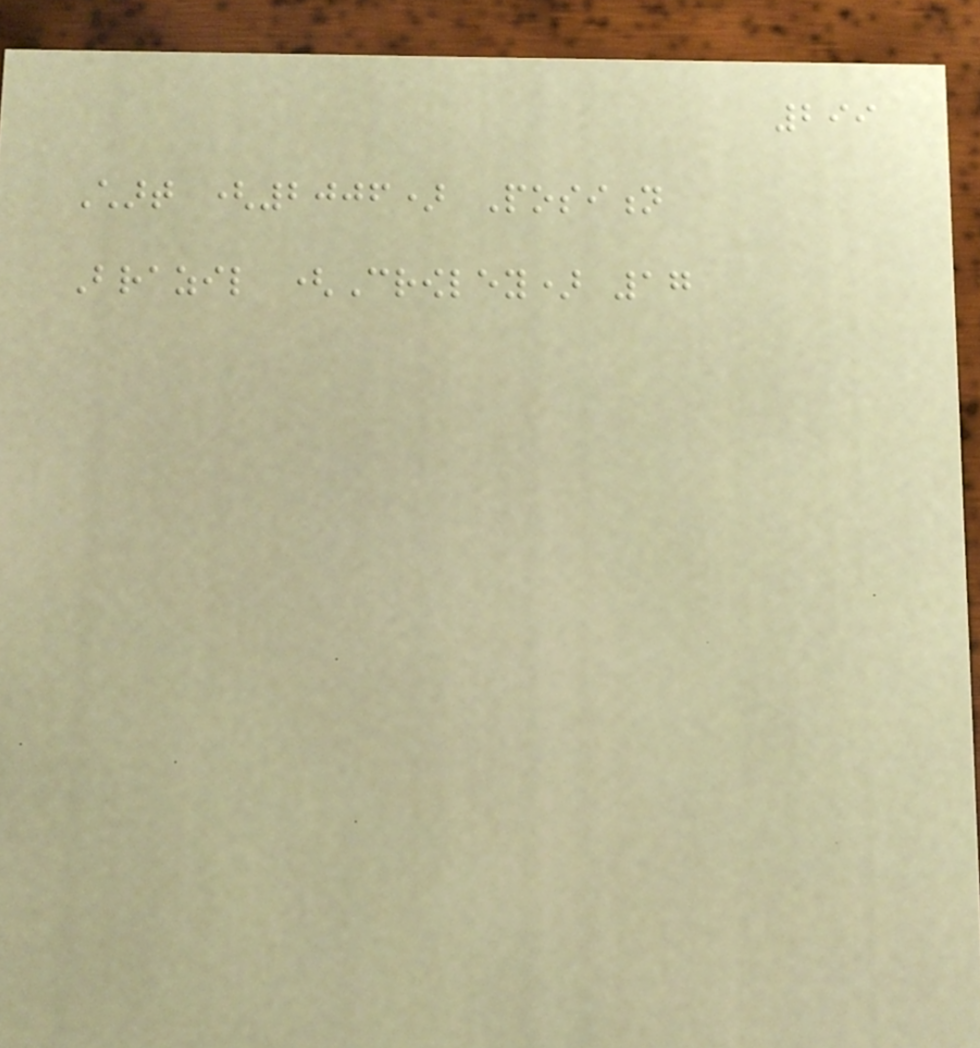299
Chart (2006) Position
Brazil (Crowley) 17
